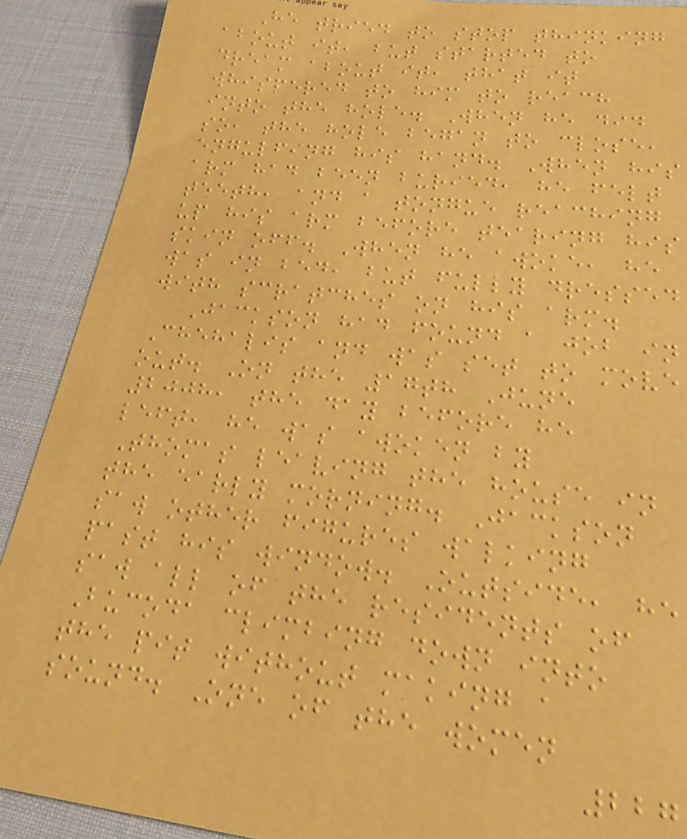He tried to stop thinking
about it, but started to
dream about it, that it
whispered to him to reach
into the hole. When he did
so, the hole began to close,
engulfing his hand. When his
arm had been buried, he felt
teeth, and a tongue reaching
up his arm before tearing his
skin off. When he awoke, he
was in bed, but fully dressed
with scratches on his arm.
Jackson had found a job in
Chehalis and was set to move
out. On the 17th June
2008, the day before he
left, he was awoken by
Thomas leaving the house in
the early morning. Jackson
saw other figures walking
past his window. Outside, he
saw all of the residents of
Bucoda climbing down into
the pit without making a
sound. One of the women
227
